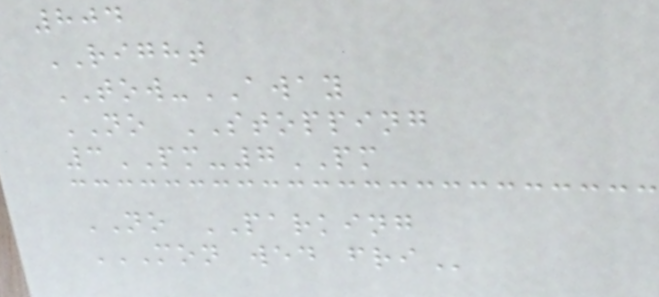804
RIGHT
TOW-AWAY
NO STOPPING
3PM-7PM
NO PARKING
MON WED FRI
